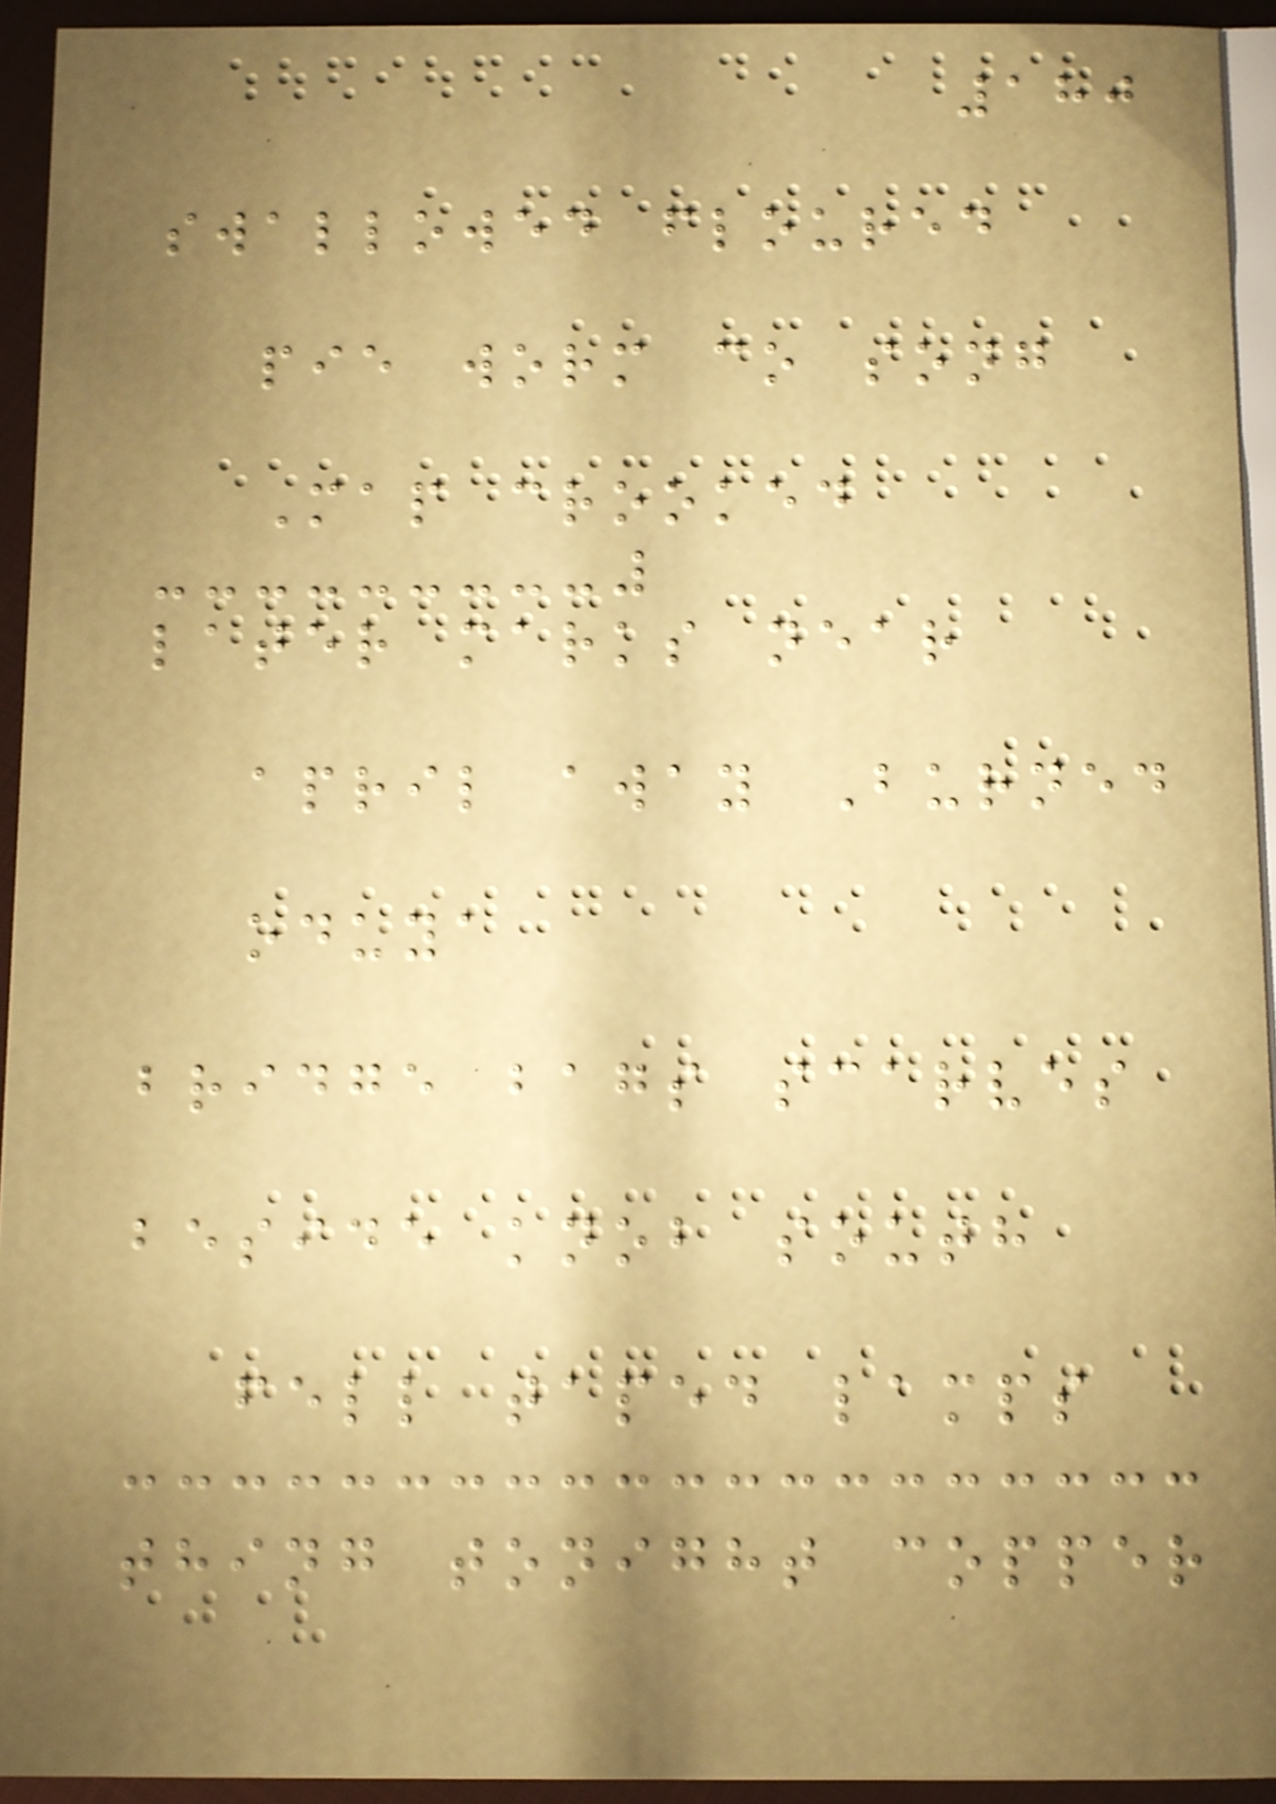180
swallowed floured
pie worm co song
Map crooked
later marks near
april away Burned
oduya
bridge bags scarves
beside knob south
fell taped lamps
thing tonight copper
